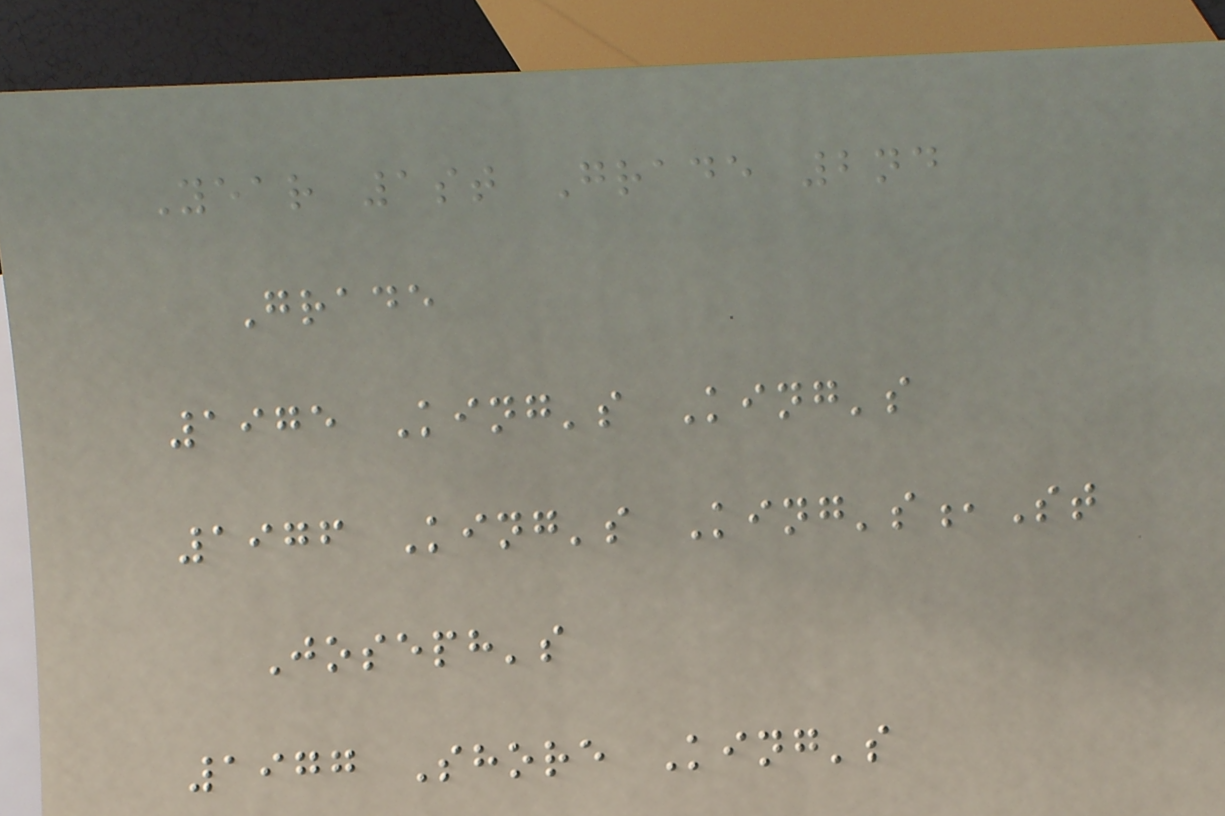Year 1st Grade 2nd
Grade
1975 King's King's
1976 King's King's,St
Joseph's
1977 Shore King's
